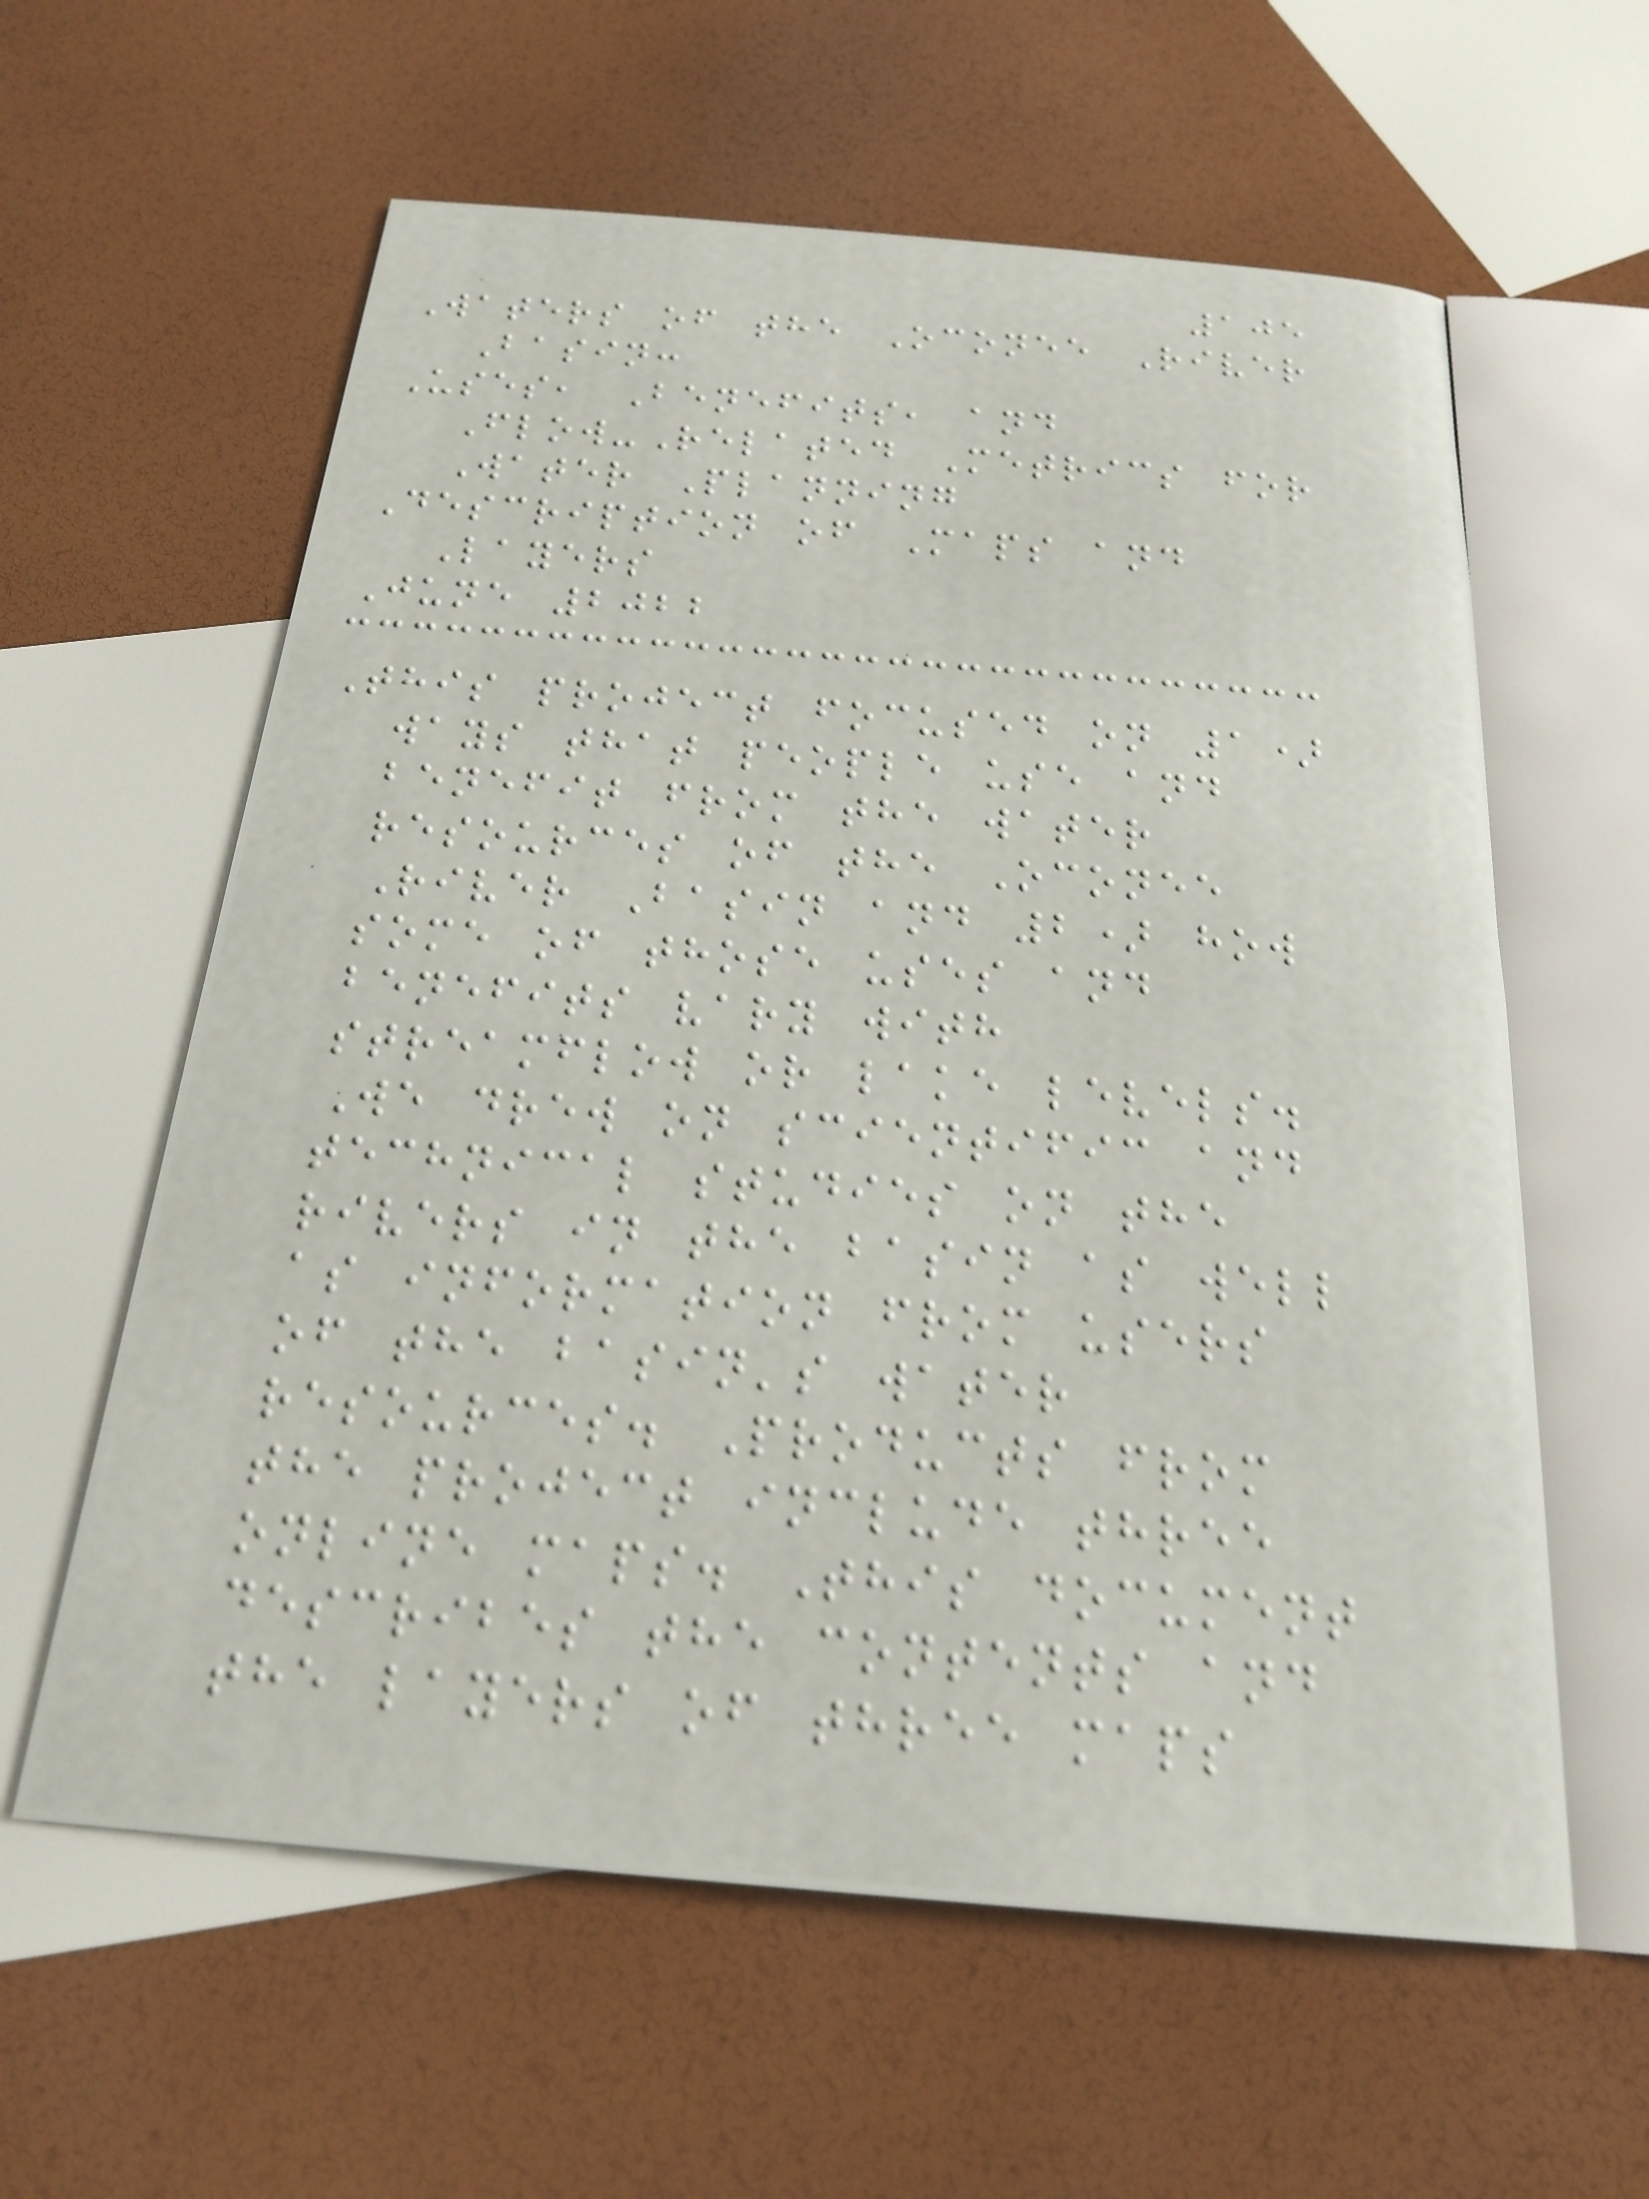105
Waters of the Oconee River
Basin:
Uses, Benefits, and
Flow-Related Metrics for
Water Planning
Description of Maps and
Layers
June 2022
This project focused on 1)
ways that people use and
benefit from the water
resources of the Oconee
River Basin and 2) how
some of those uses and
benefits vary with
streamflow or lake levels.
We drew on scientific and
technical studies on the
rivers in the basin as well
as information from users
of the basin's water
resources. Products from
the project include three
online maps. This document
describes the contents and
the layers of three maps
